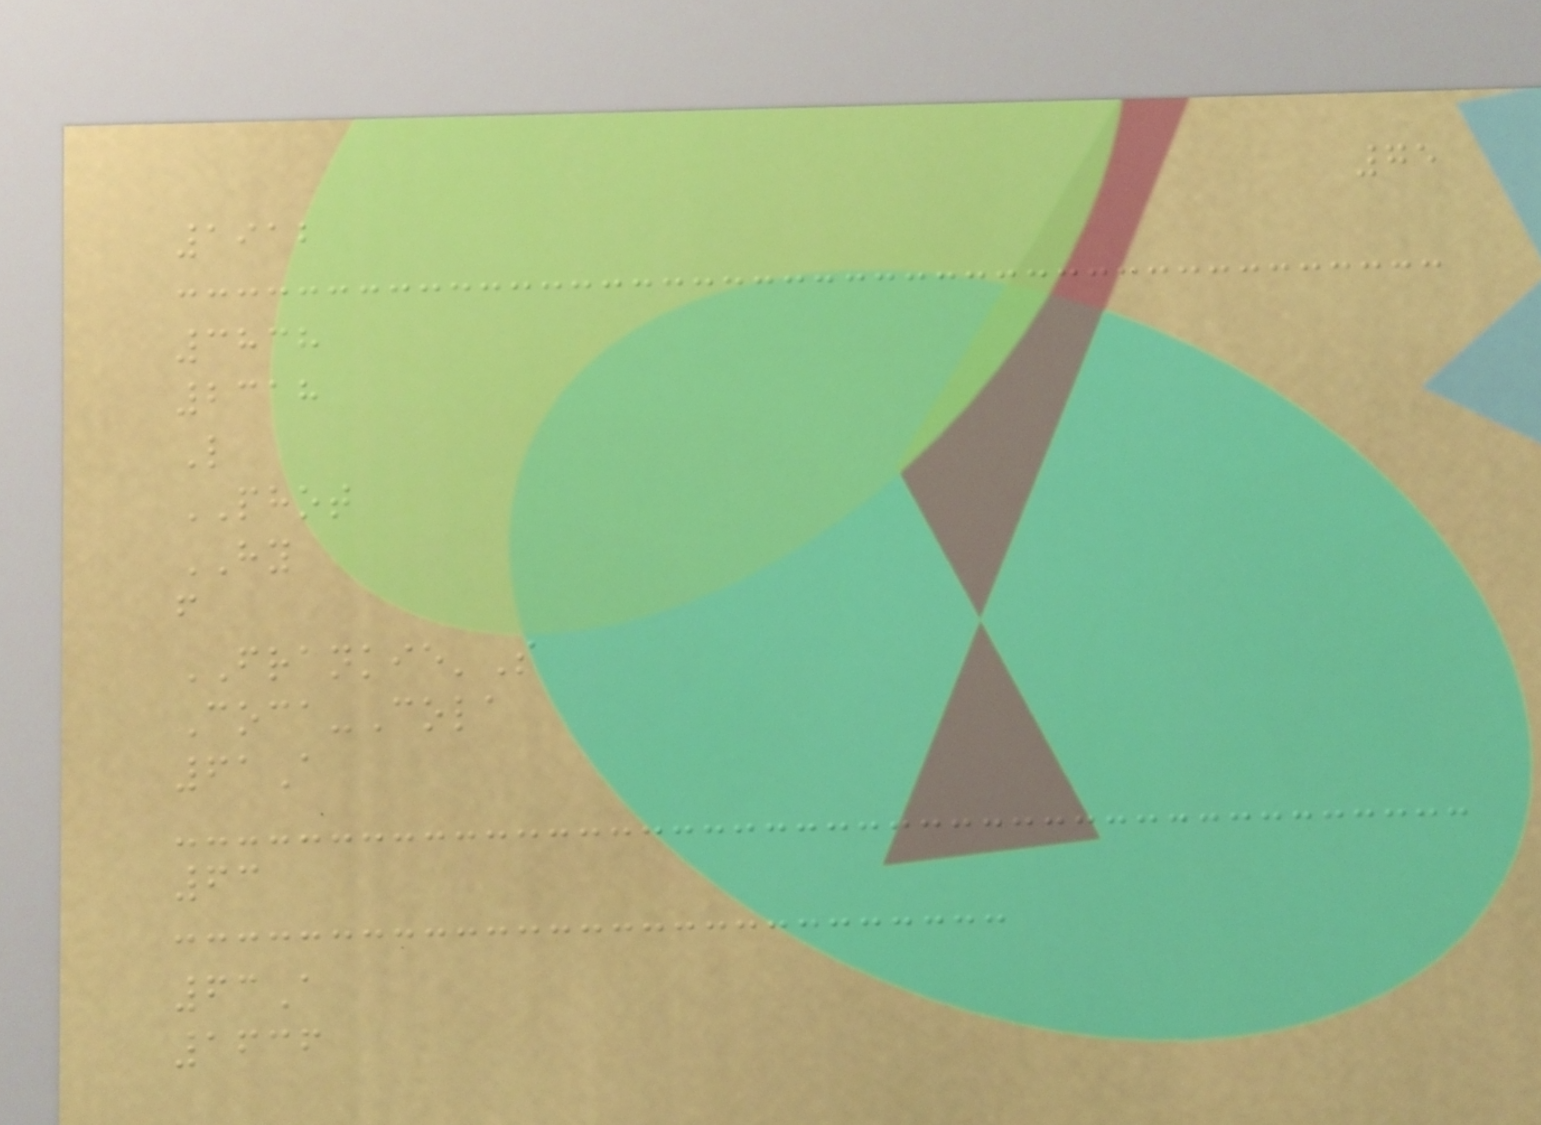75
1912
3838
2318
L
PHOT
HY
f
FRANKIE'S
Coca-Cola
61A
63
63A
1636
